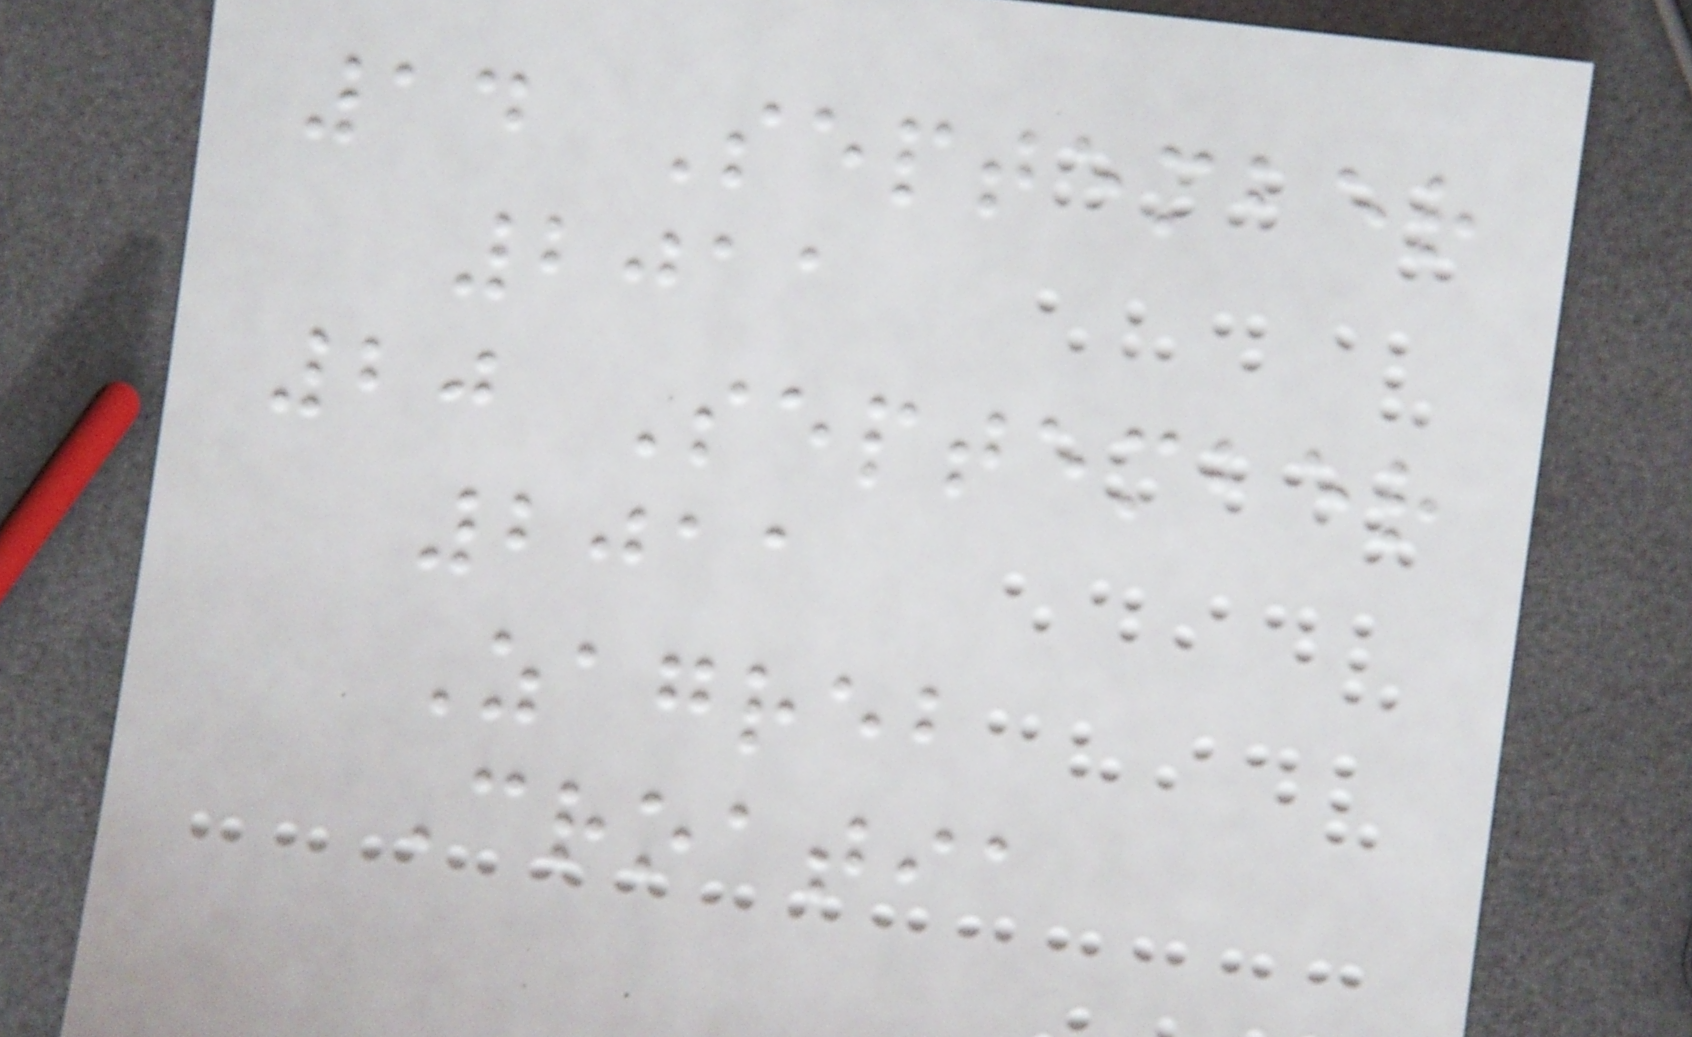14 September
2011
20 September
2011
Zagreb
Croatia
